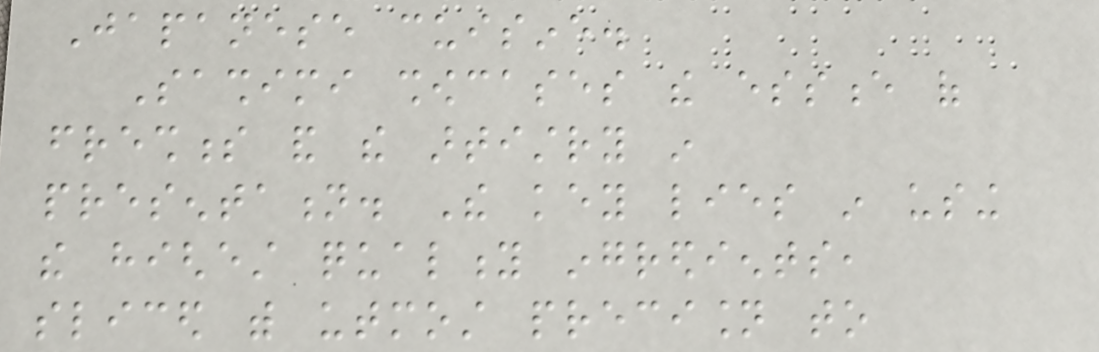Japanese cuisine.
Sashimi showcases the essence of
freshness and the artistry in
presentation. The key lies in using
the highest quality ingredients,
sliced with utmost precision to
